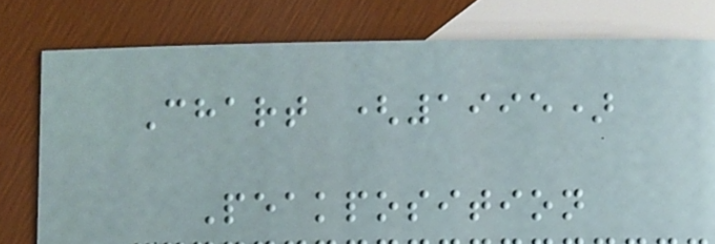Chart (1995)
Peakposition
